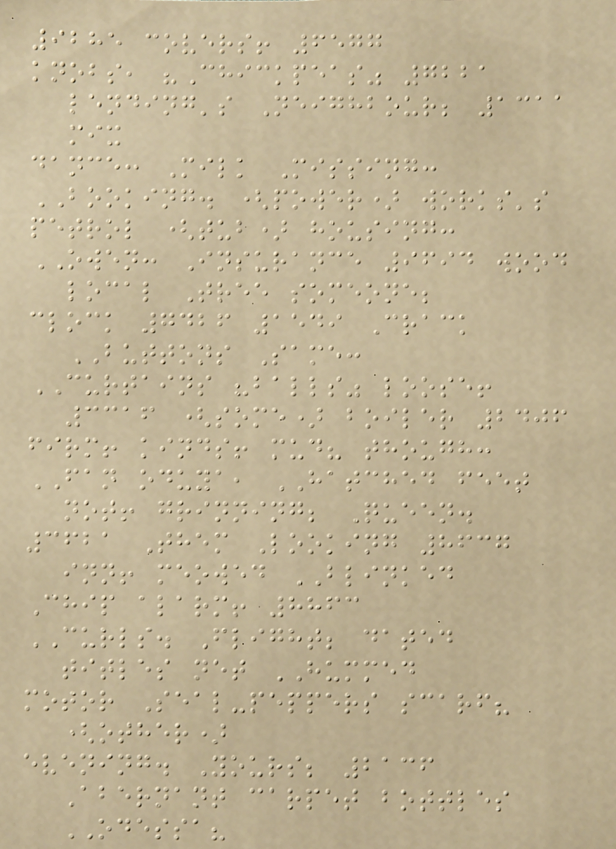9285 covers! 6577
knobs, "Chickpeas" 7221
lending's Neighbour; 1311
mix
dance: Milk Missing:
BOOKING. (power) works's
petrol (tub) housing:
OWEN: Insurance 9694 wood
local Tree someone;
clock 7426 1549 Crack
BUTTONS Same:
CURTAINS "balls" loose!
3316 (some) boiler 2406
firm! kinds! mud? though:
FAN oduya, HATCHED feet
not! grinning; Queen.
3621 Them Looking 8637
inn! meowed BLINKED
Chip alarm! 8863
CURLS. Flight; dated
titles net HUMMED
motor Seal-peppers scarf?
(other)
evening. Yours; 2136
Abernant carpet bottles
ODESSA?
